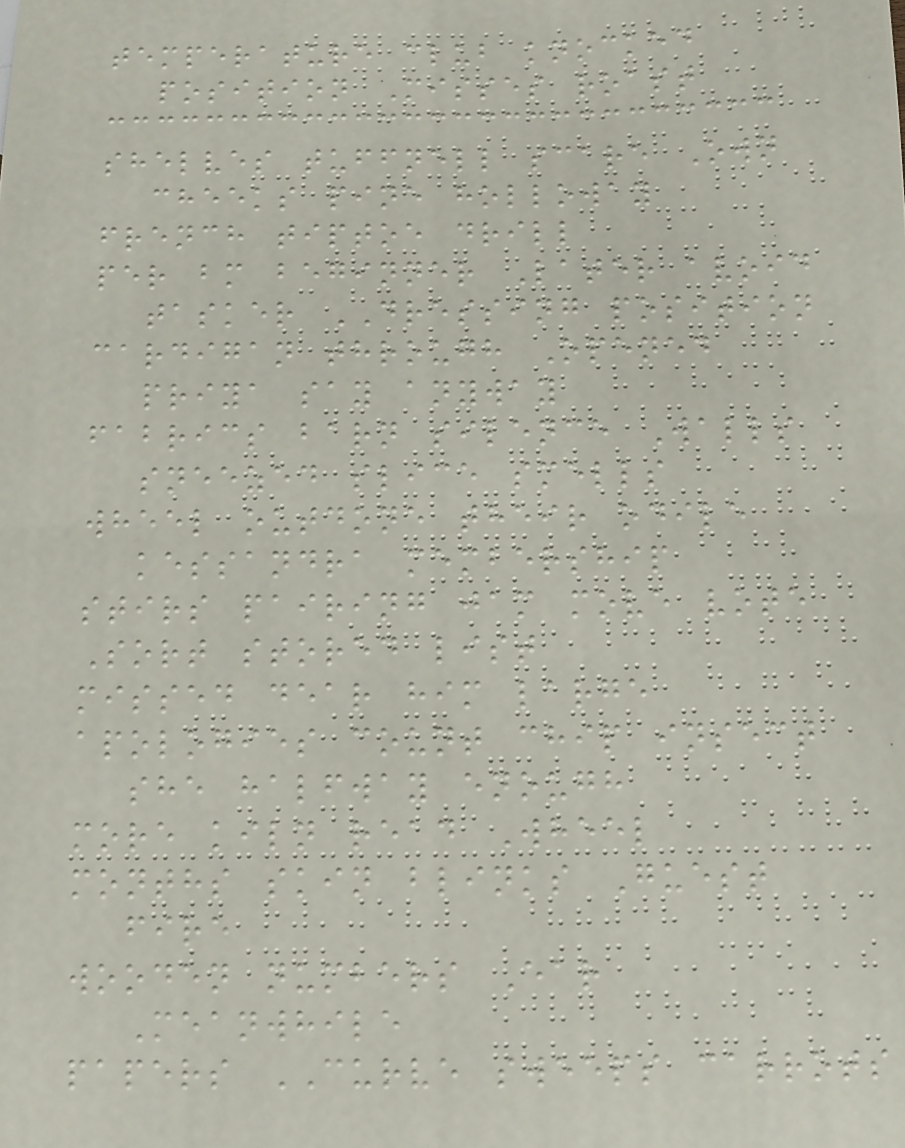temperature club knocked
position Misses roast
shelves tuffnell scare Own
cheeks pine holloway
french tiptoe drill
per bm beginner Later avoid
tasker DRESSING position
cardigan through Opened
priya say anyway
fabrics barn silence Walls
sneezed slice smells
wheel outdone their odile
kessandra membership
stirs pairing jam move vote
Sort stored list
missed dear him large
apologies count chip insect
she halfway enough
more kiln read Wheel
months skin blinks Guest
fire
wooden numbers Ear
Meanwhile
papers CURVE sweeps carrots
